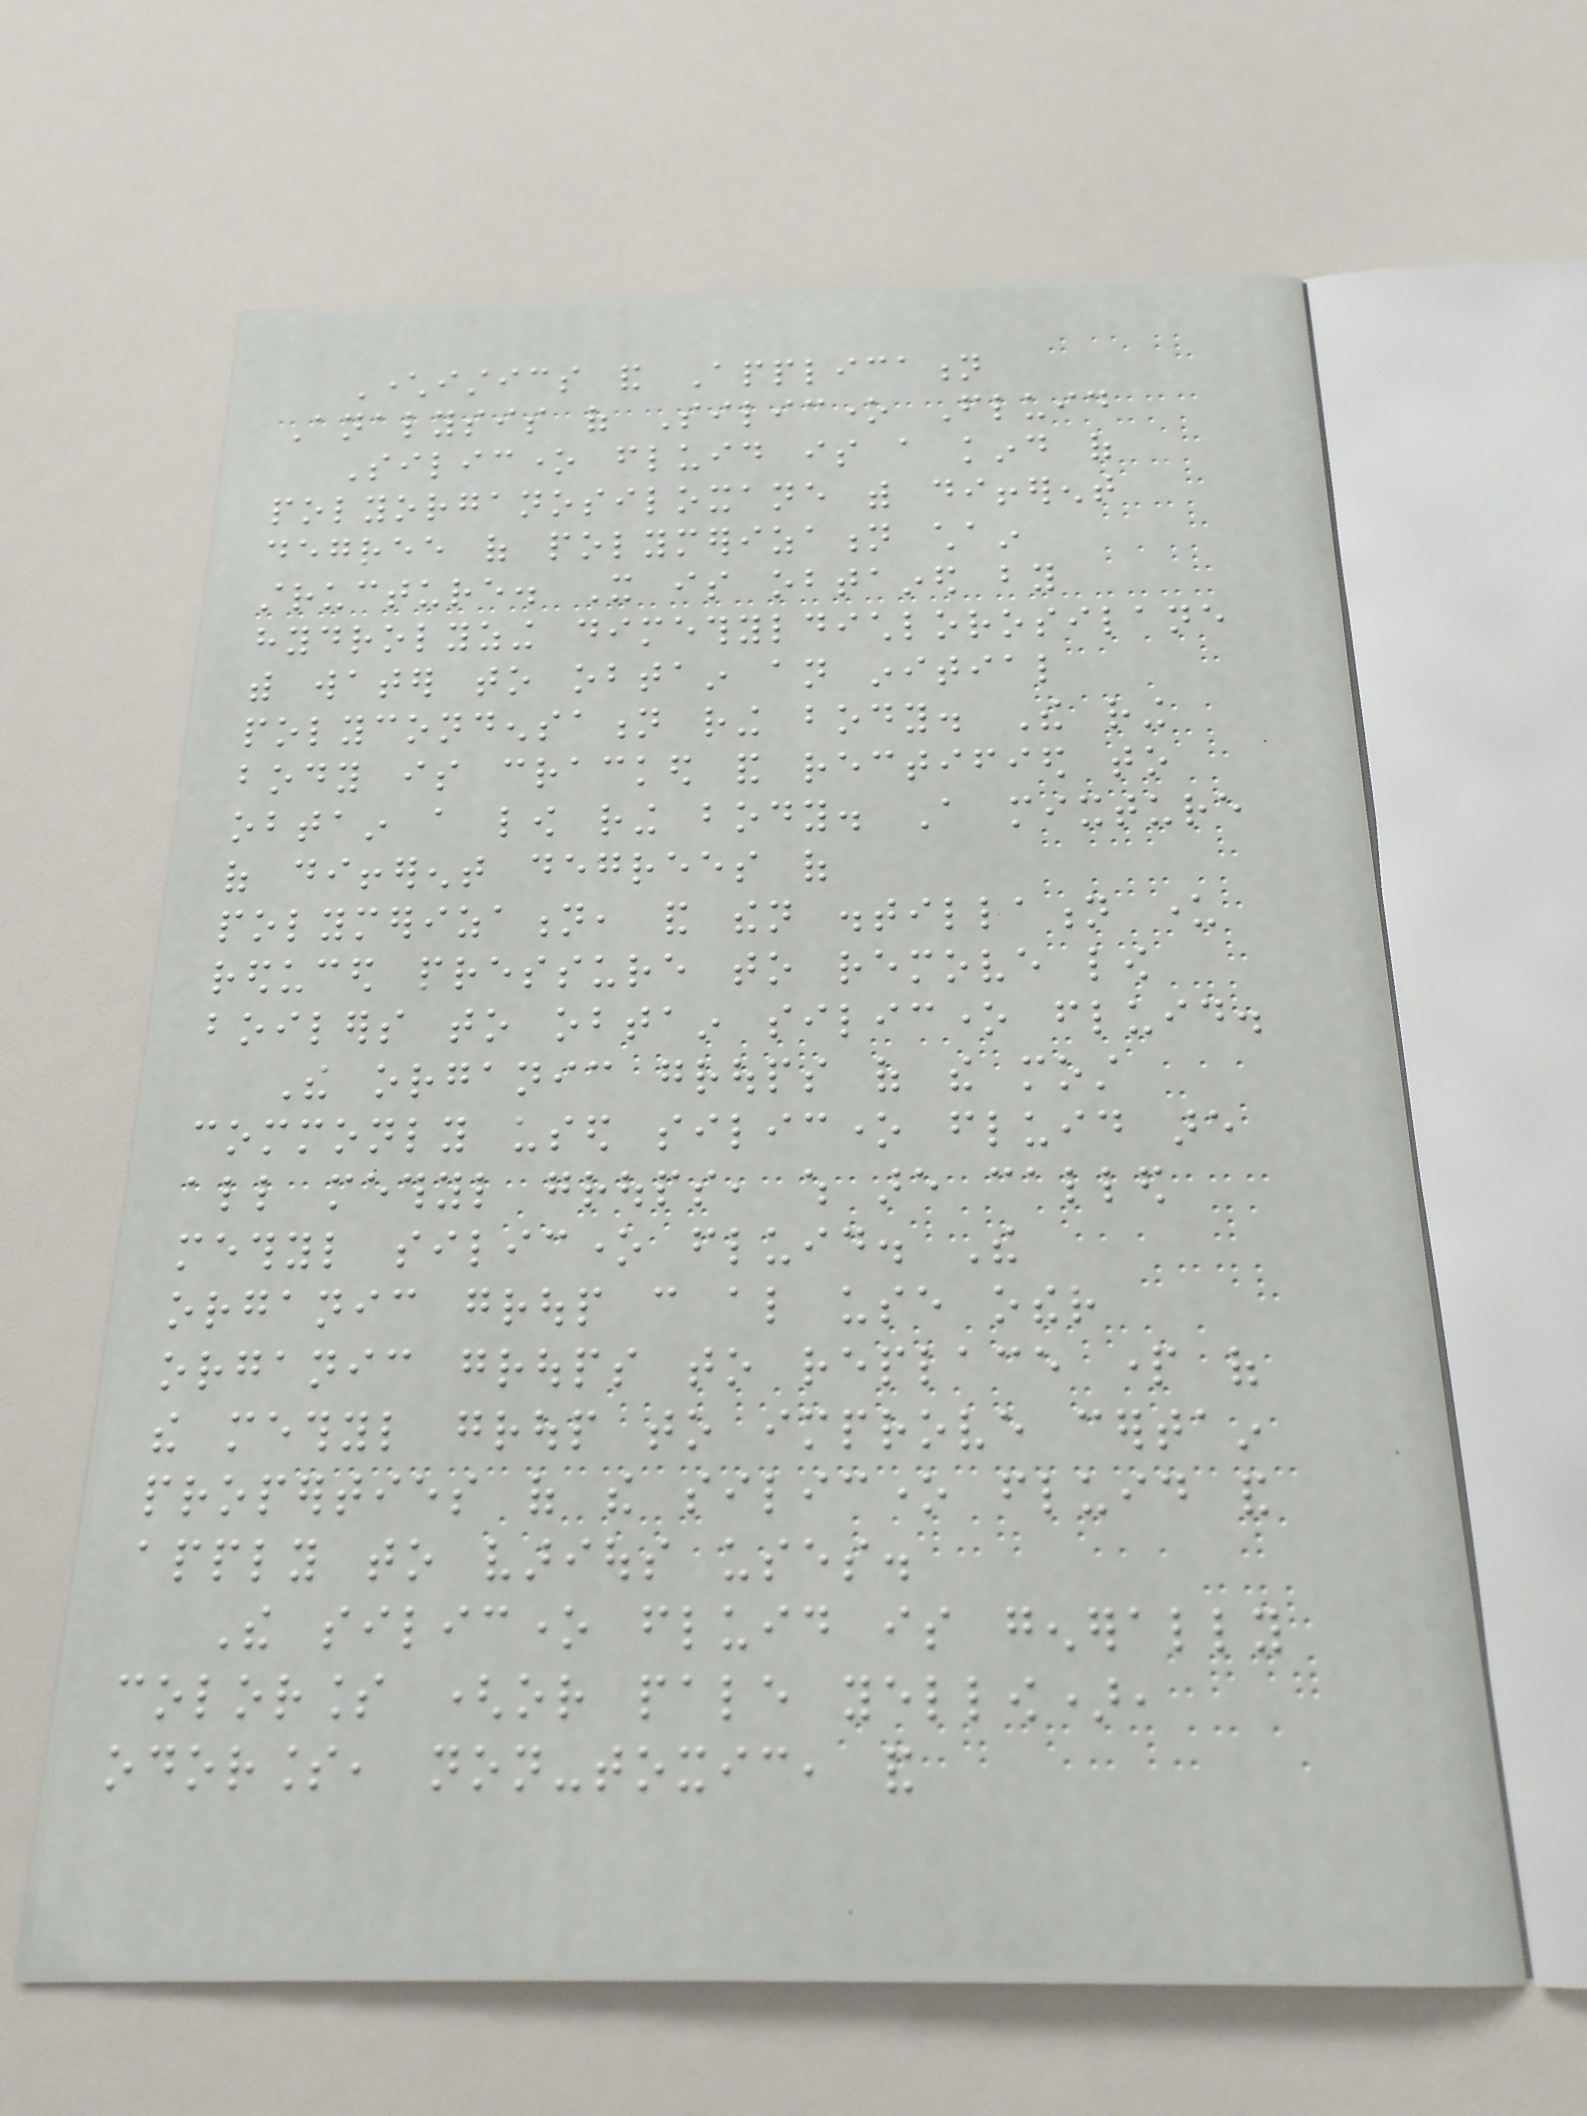Characteristics and Application
Analysis of Silicone Fluid
Silicone fluid is a kind of
polyorganosiloxane with different
degree of polymerization chain
structure. It is obtained by
hydrolyzing dimethyldichlorosilane
with water to obtain an initial
polycondensation ring body. The ring
body is cracked and rectified to
obtain a low ring body. A mixture
of different degrees of
polymerization, and then distillation under
reduced pressure to remove low
boilers to obtain silicone fluid.
The organic groups of the most
commonly used silicone fluid are
all methyl groups, which are called
methyl silicone fluid. The
organic group can also use other
organic groups to replace part of
the methyl group to improve certain
properties of the silicone fluid and
apply to various uses.
The silicone fluid is generally
colorless (or pale yellow),
odorless, non-toxic, and
